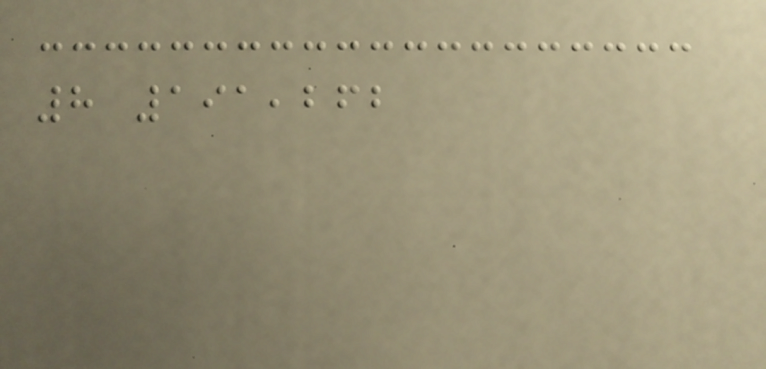8 191,262
